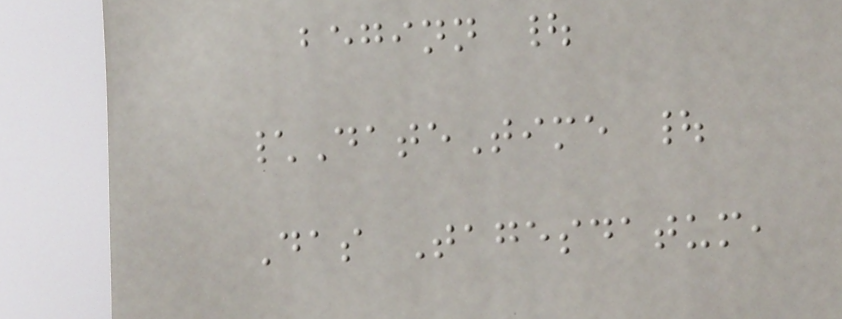beginn |
\DateTime |
Das Tagesdatum,
